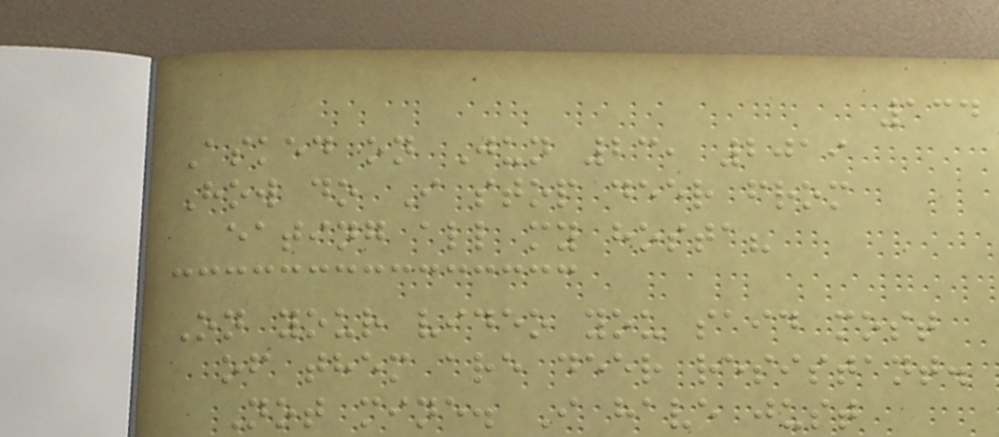134
Asked on Jun 23, 2019
How do I stop deer from
eating all my hosta?
On your video you said most
of them are deer resistant.
Not mine. I have just
